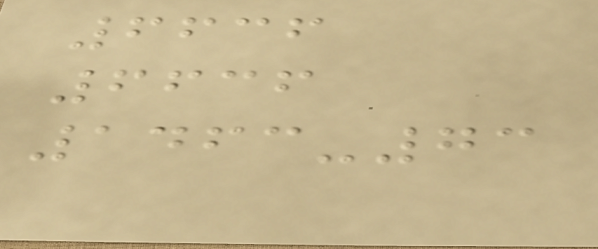6636
6636
1463-73
